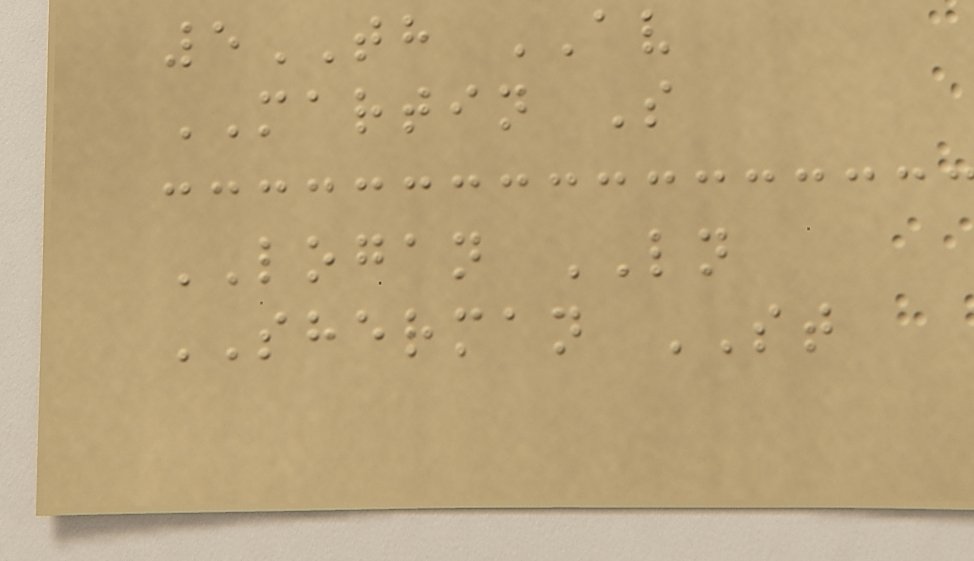5TH AV
MARTIN S
LOGAN LN
SHERMAN ST
